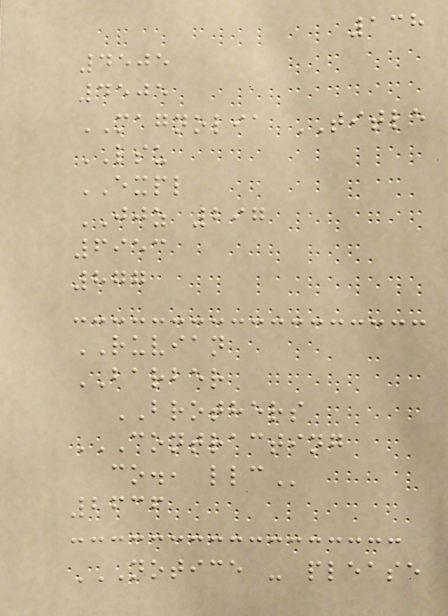138
4505
4505
MAGNOLIA TITLE
LSU
EXPL
JJZ 297
6953
877
RUVIAN
BARBER
BROTHERS
CONTRACTING
CO., LLC
2636
NOTICE - PLEASE
